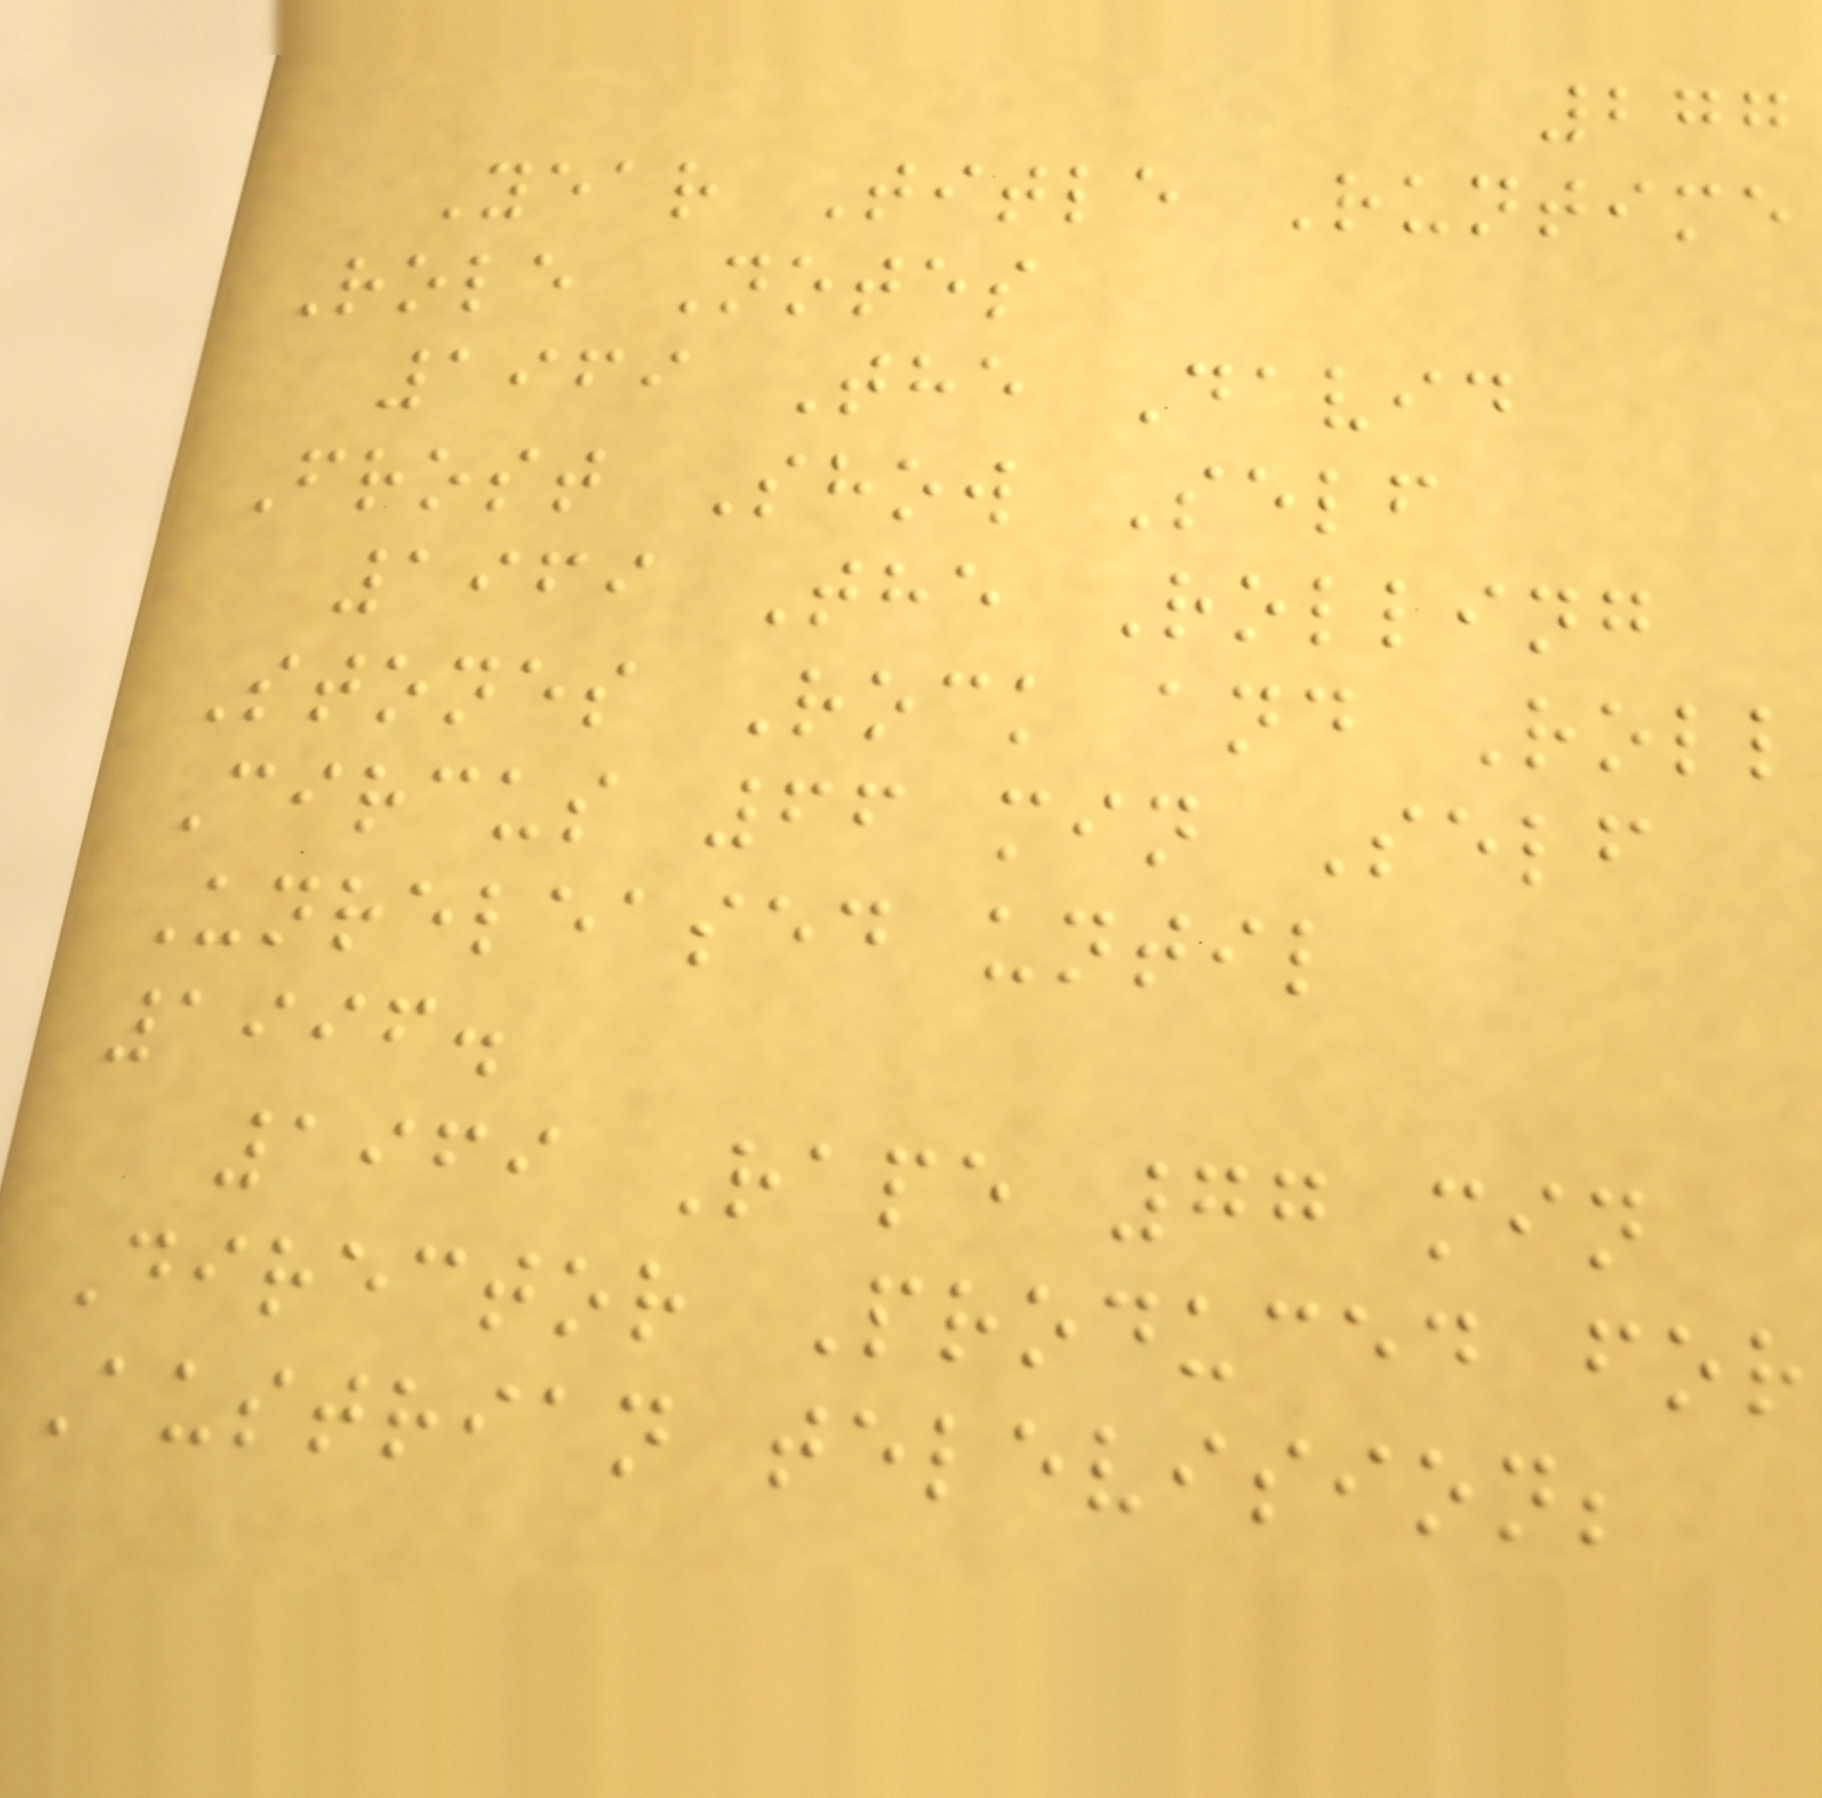277
Year Title Runtime
Role Notes
1969 The David
Frost Show Self
1969 The Rolling
Stones Rock and Roll
Circus 66 min Self
Unreleased until
1996.
1969 Rape 77 min
Director Produced for
Austrian television;
